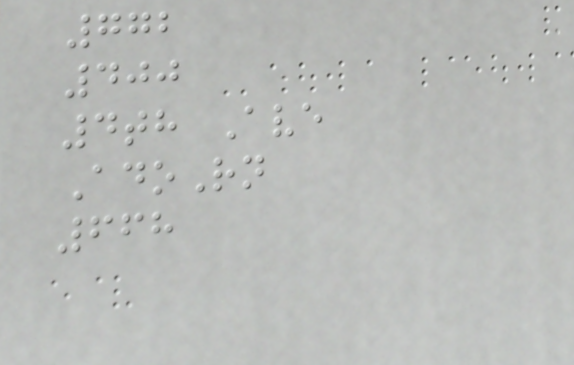772
400
4th Ave
AdoRn
668
